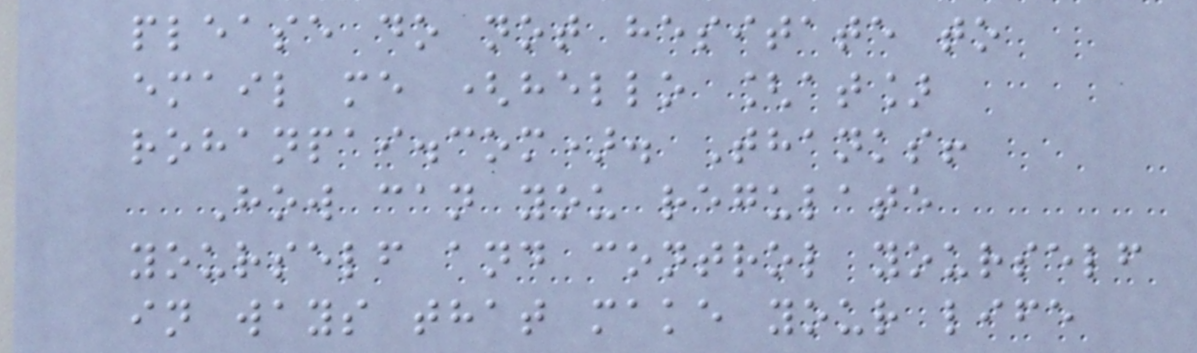please do not hesitate to
email me (hello [at]
rohanpai.com). Thanks!
How can you regulate
yourself and control yourself
in ways that make your life
